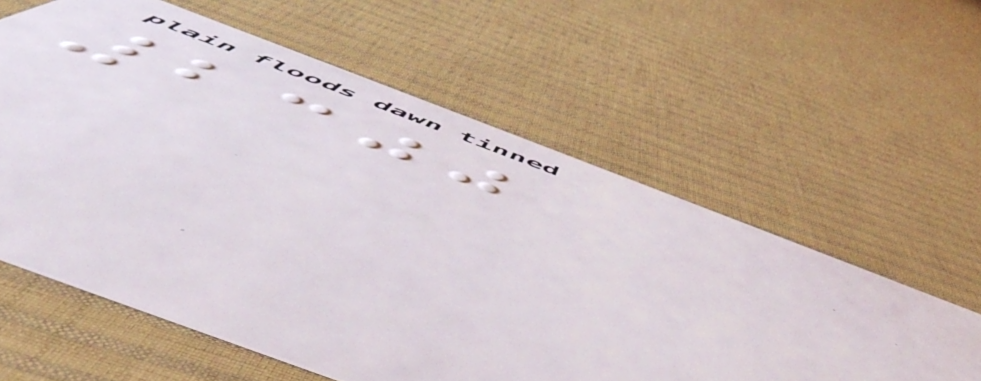2300
